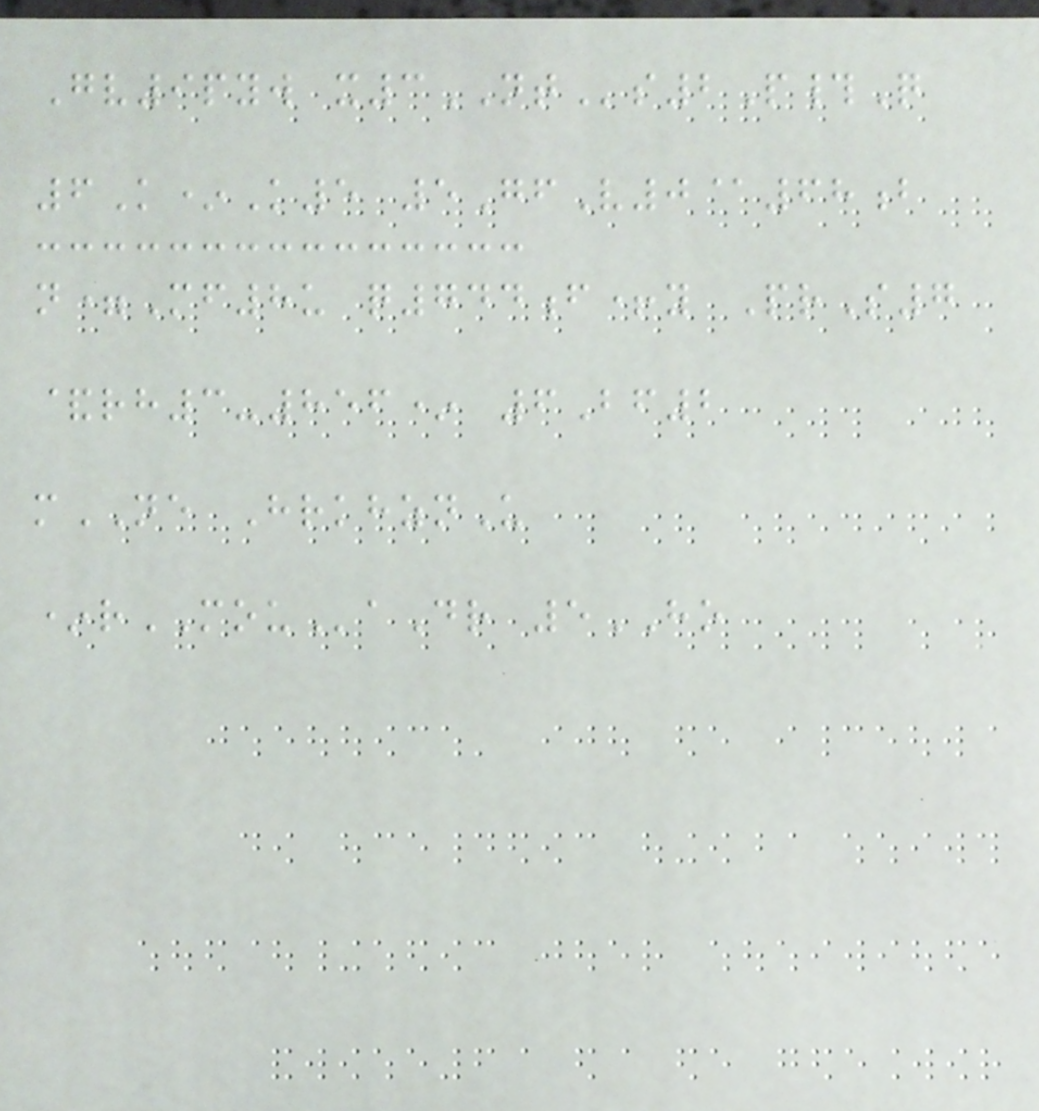Gv9pyw x3NTs2P#Q
6K*K5 5GfV0@68b
n=Mf8u q744f+y PrS7
&rh3-856* 6Bf2
mNE HrkhznU
*rMOUaDr 5HO
